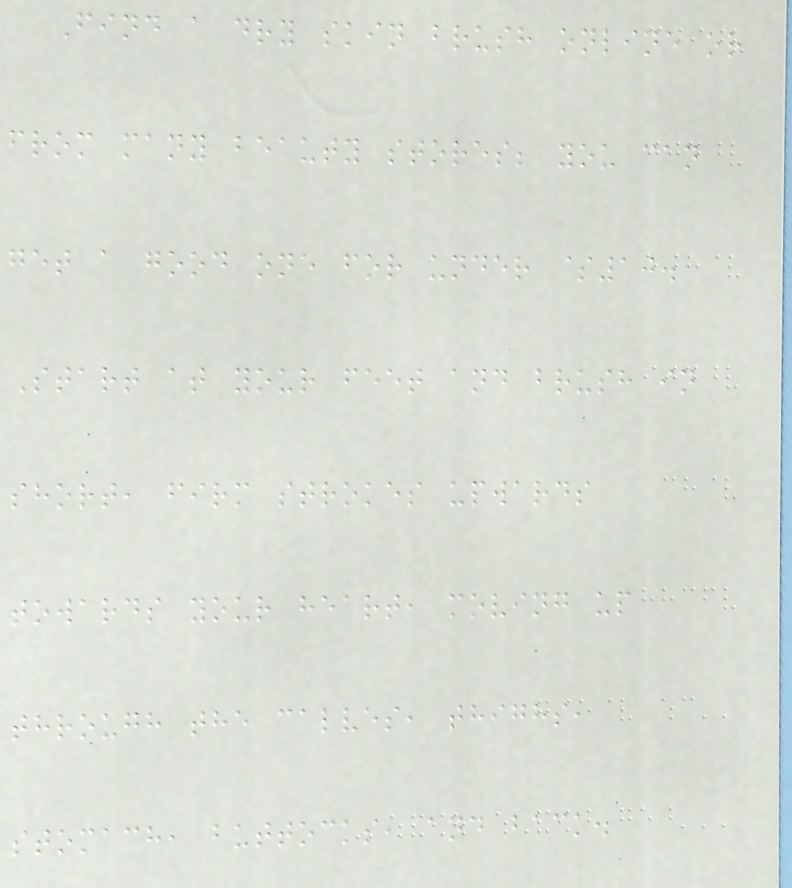Find a dry skin brush online or
from many beauty stores; you can
get a good one for under $10.
Start at your feet and brush in
short, firm strokes upwards
towards your heart, moving up
through the calves, thighs,
stomach, buttocks, and back.
